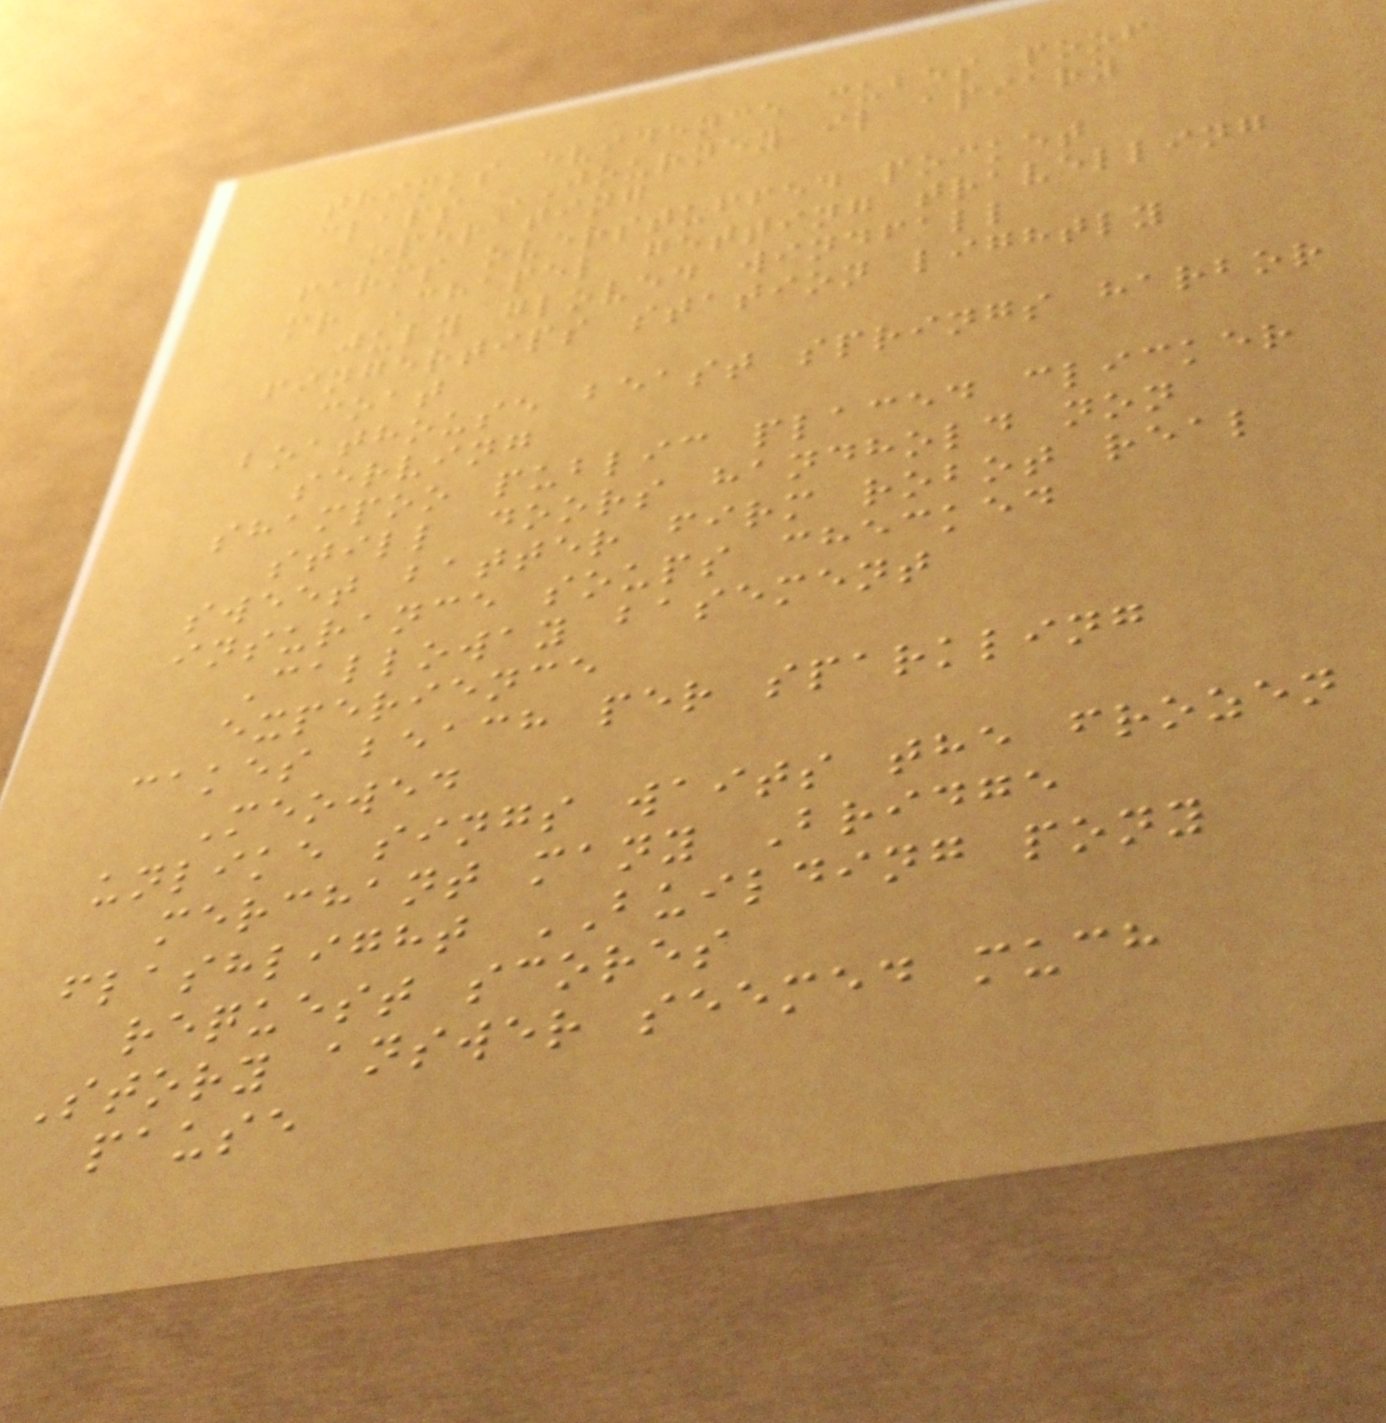thinks evidence cubes poof
claps JOURNEY il apiary
operating
farms overstuffed pocket
mr Chapel getting travelling
july gloved windfall
fingertips station lightly
coat
boathouse beast springs harbor
serving
shampoo public placed clicker
still doors handhold non
sweet batter firm robot real
insurance soups checked
Calloway basement
experience
cakes beach per sparkling
Meowed
unlike sings waits the frozen
merchant many Bridge
flashlight BUILDING pony
request scores
Story answer seemed much
pause
